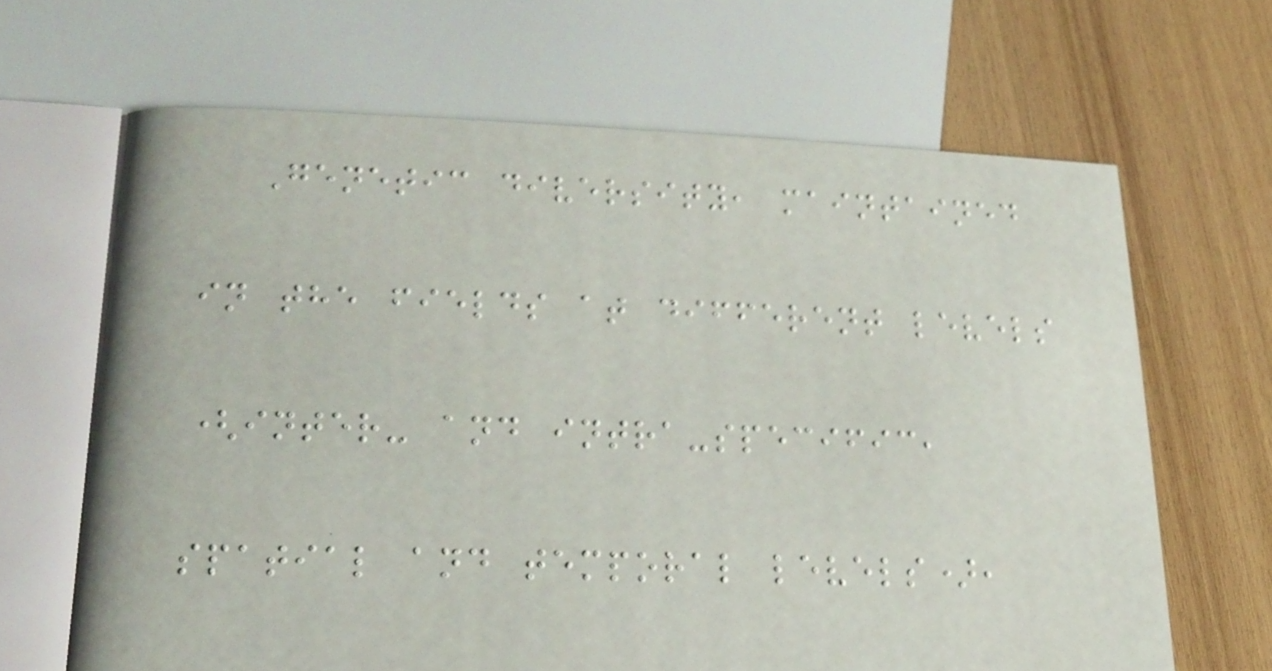Genetic diversity, maintained
in the fields at different levels
(inter- and intra-specific,
spatial and temporal levels),
